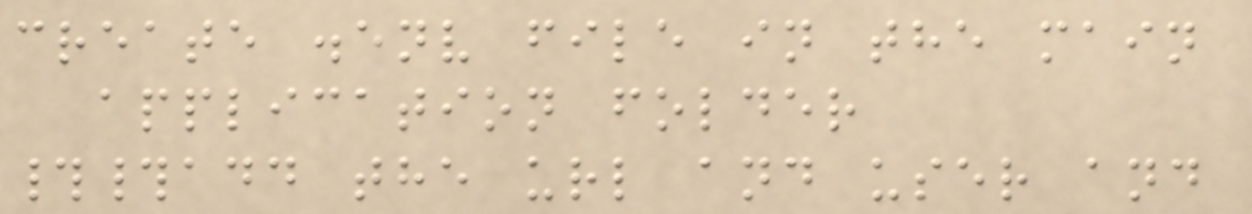create .env file in the main
application folder
##add the url and user and
